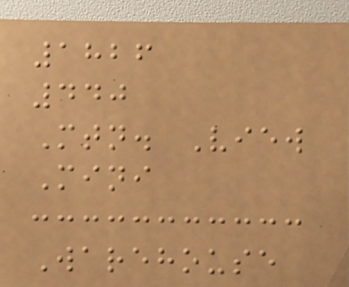1826
440
Mtn. View
Mini
Warehouse
